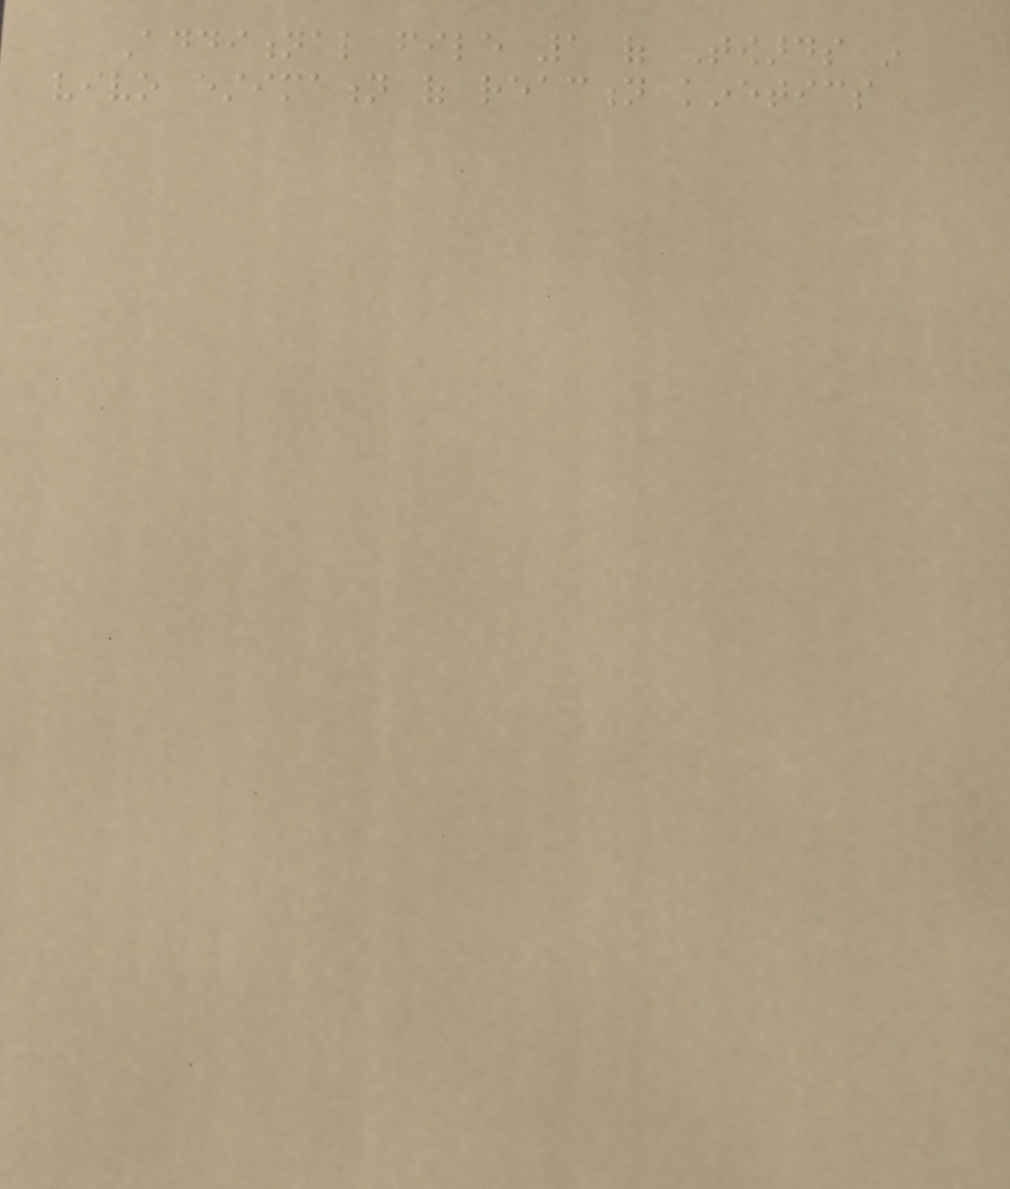Additional file 1 of Towards in
vivo estimation of reaction kinetics
